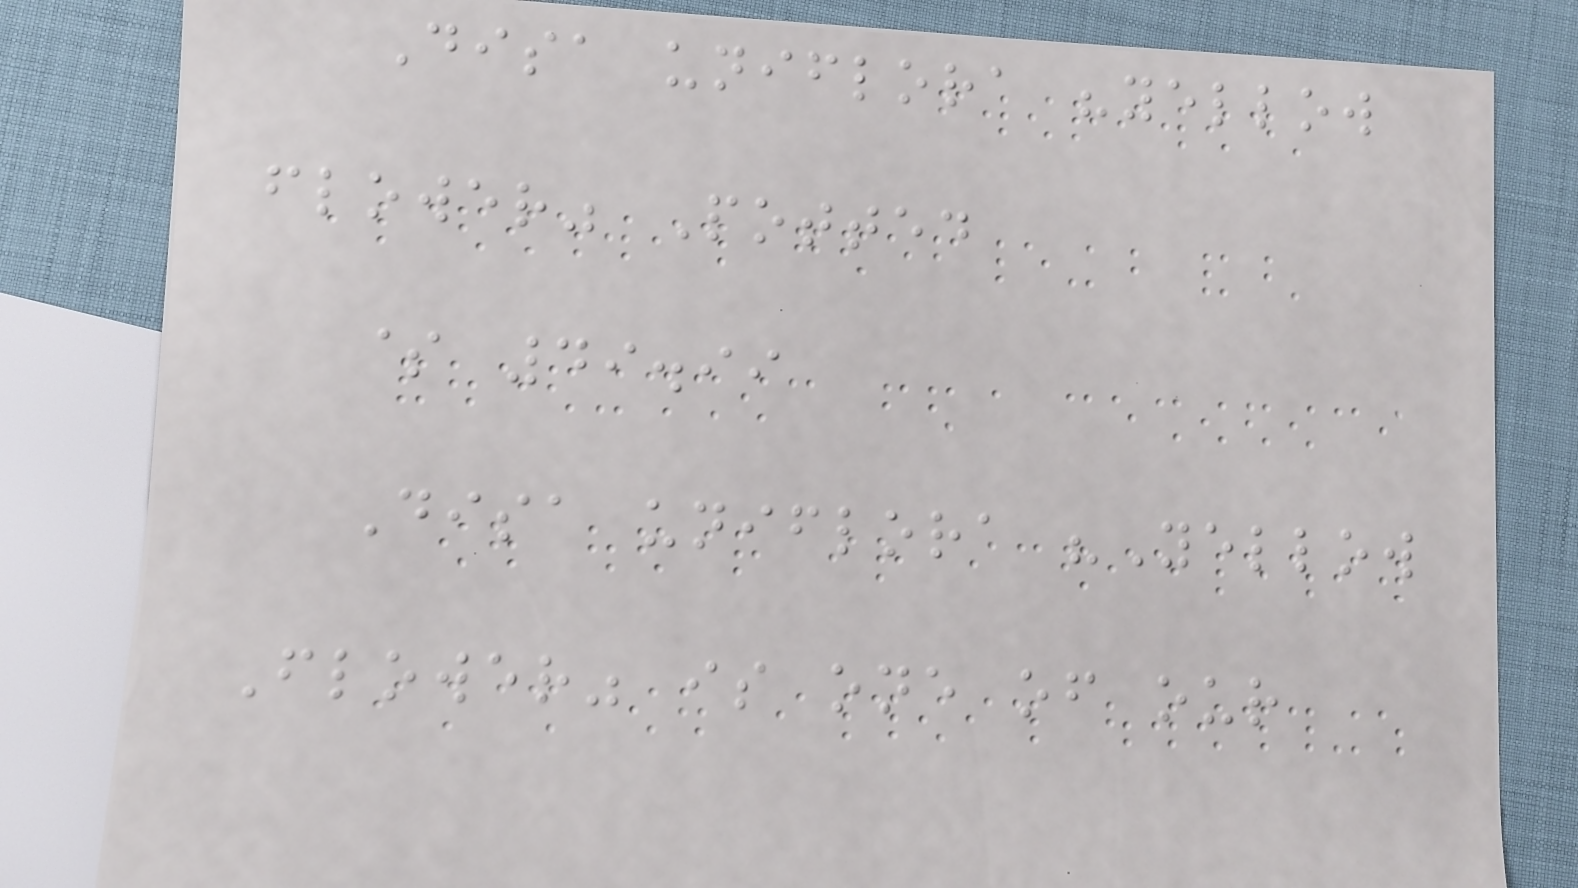Disa uniflora "yellow
flower" Potted
$ 49.99
Disa uniflora "Yellow
Flower" is one of our
